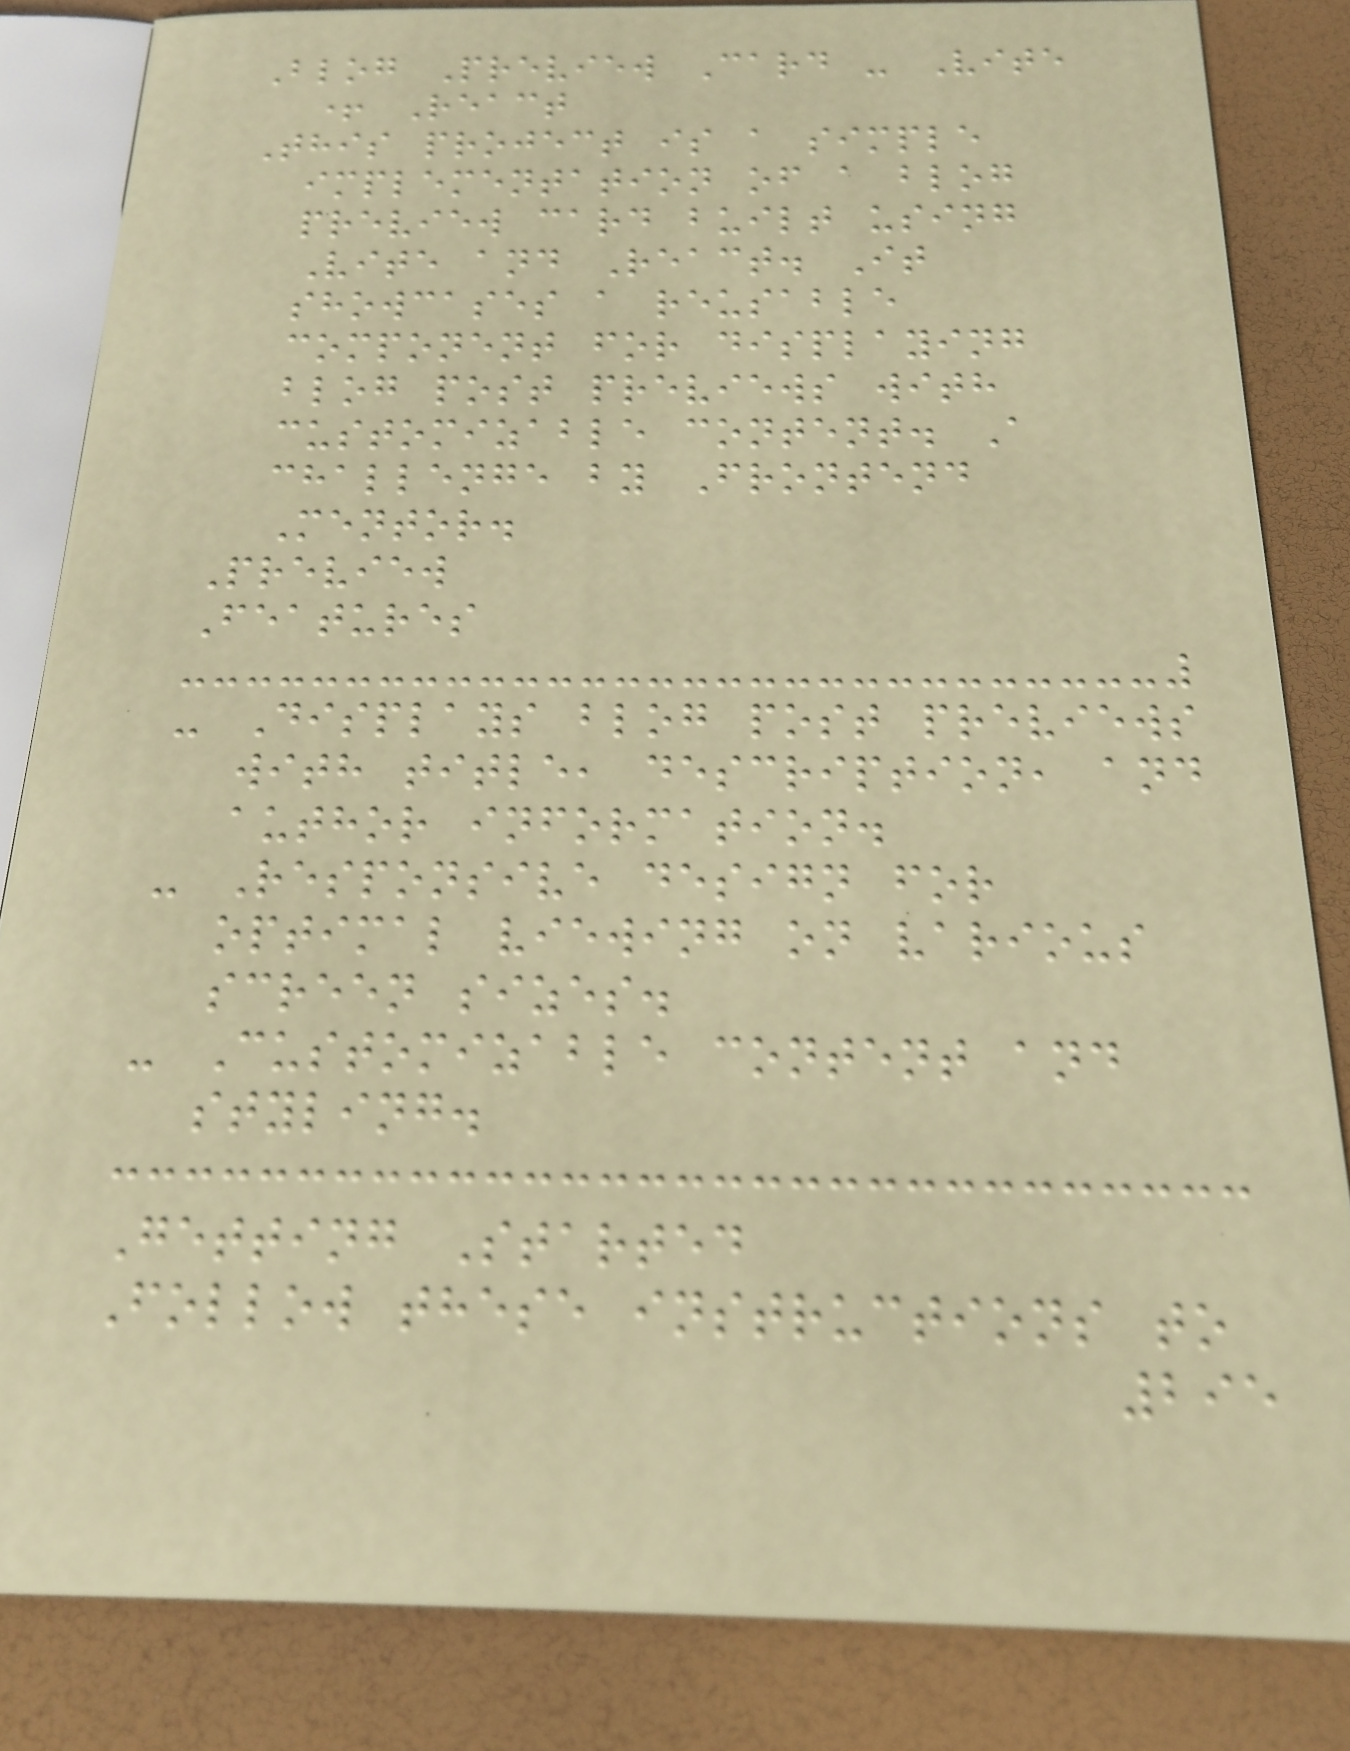Blog Preview Card - Vite
+ React
This project is a simple
implementation of a blog
preview card built using
Vite and React. It
showcases a reusable
component for displaying
blog post previews with
customizable content. A
challenge by Frontend
Mentor.
Preview
Features
- Displays blog post previews
with title, description, and
author information.
- Responsive design for
optimal viewing on various
screen sizes.
- Customizable content and
styling.
Getting Started
Follow these instructions to
295
